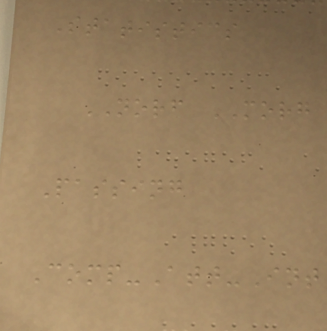Statistics
NORF MORG
Passing
Comp-Att-Int
